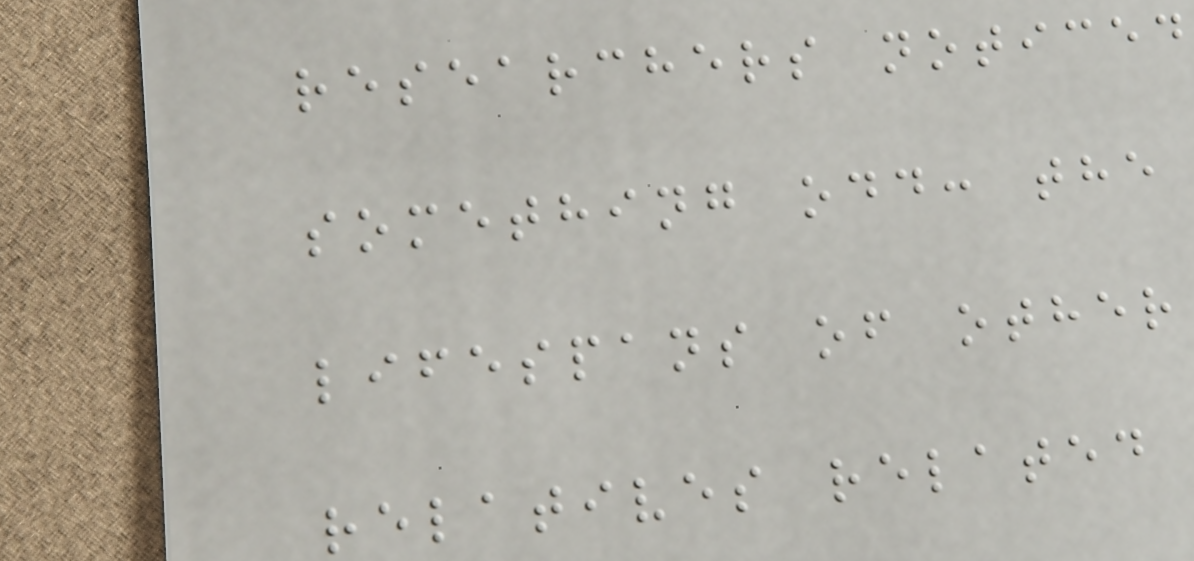researchers noticed
something odd: the
lifespans of other
relatives related
